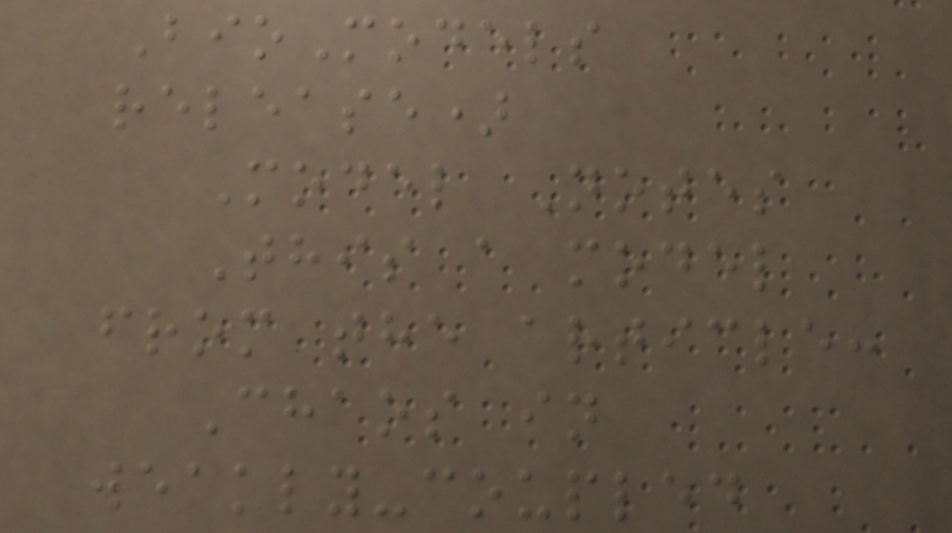BioModels
release)
Model Notes
This a model
from the article:
Chaos in
weakly-coupled
